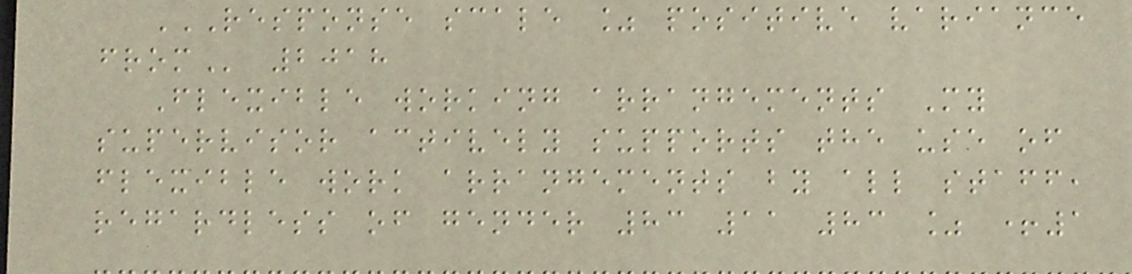RESPONSE SCALE % POSITIVE VARIANCE
FROM 2018
Flexible working arrangements My
supervisor actively supports the use of
flexible work arrangements by all staff,
regardless of gender 83 11 83 % +1
